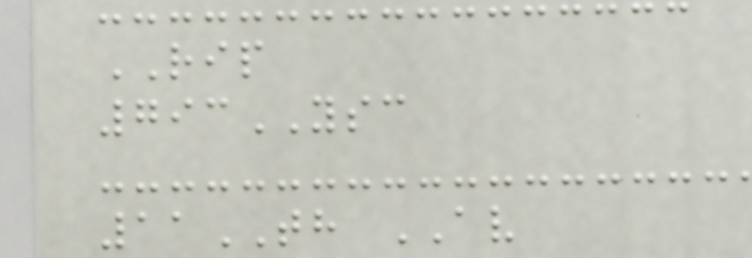RIP
793YSC
11TH AV
